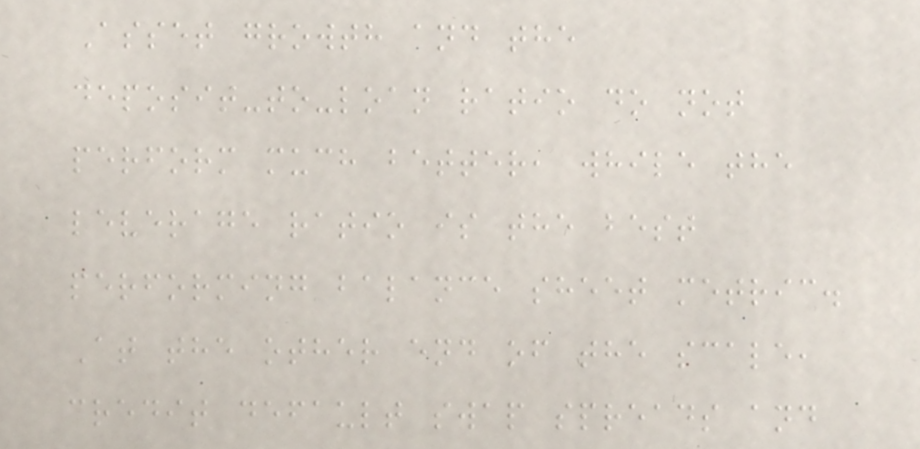Asset growth and the
deposit-to-loan ratio do not
perform much better, while the
leverage ratio is the best
performing balance sheet metric.
At the other end of the scale,
credit default swap spreads and
